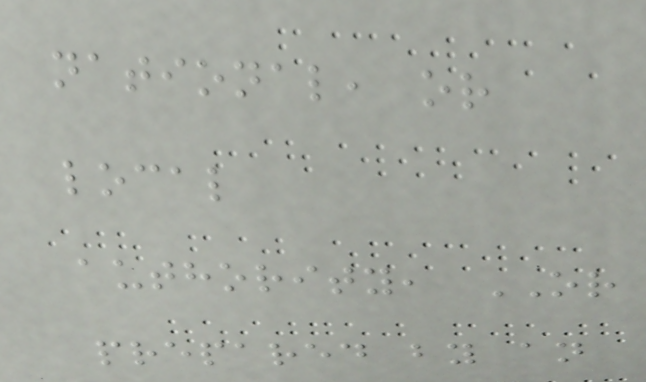national, or
local
authority, OR
prepared by an
